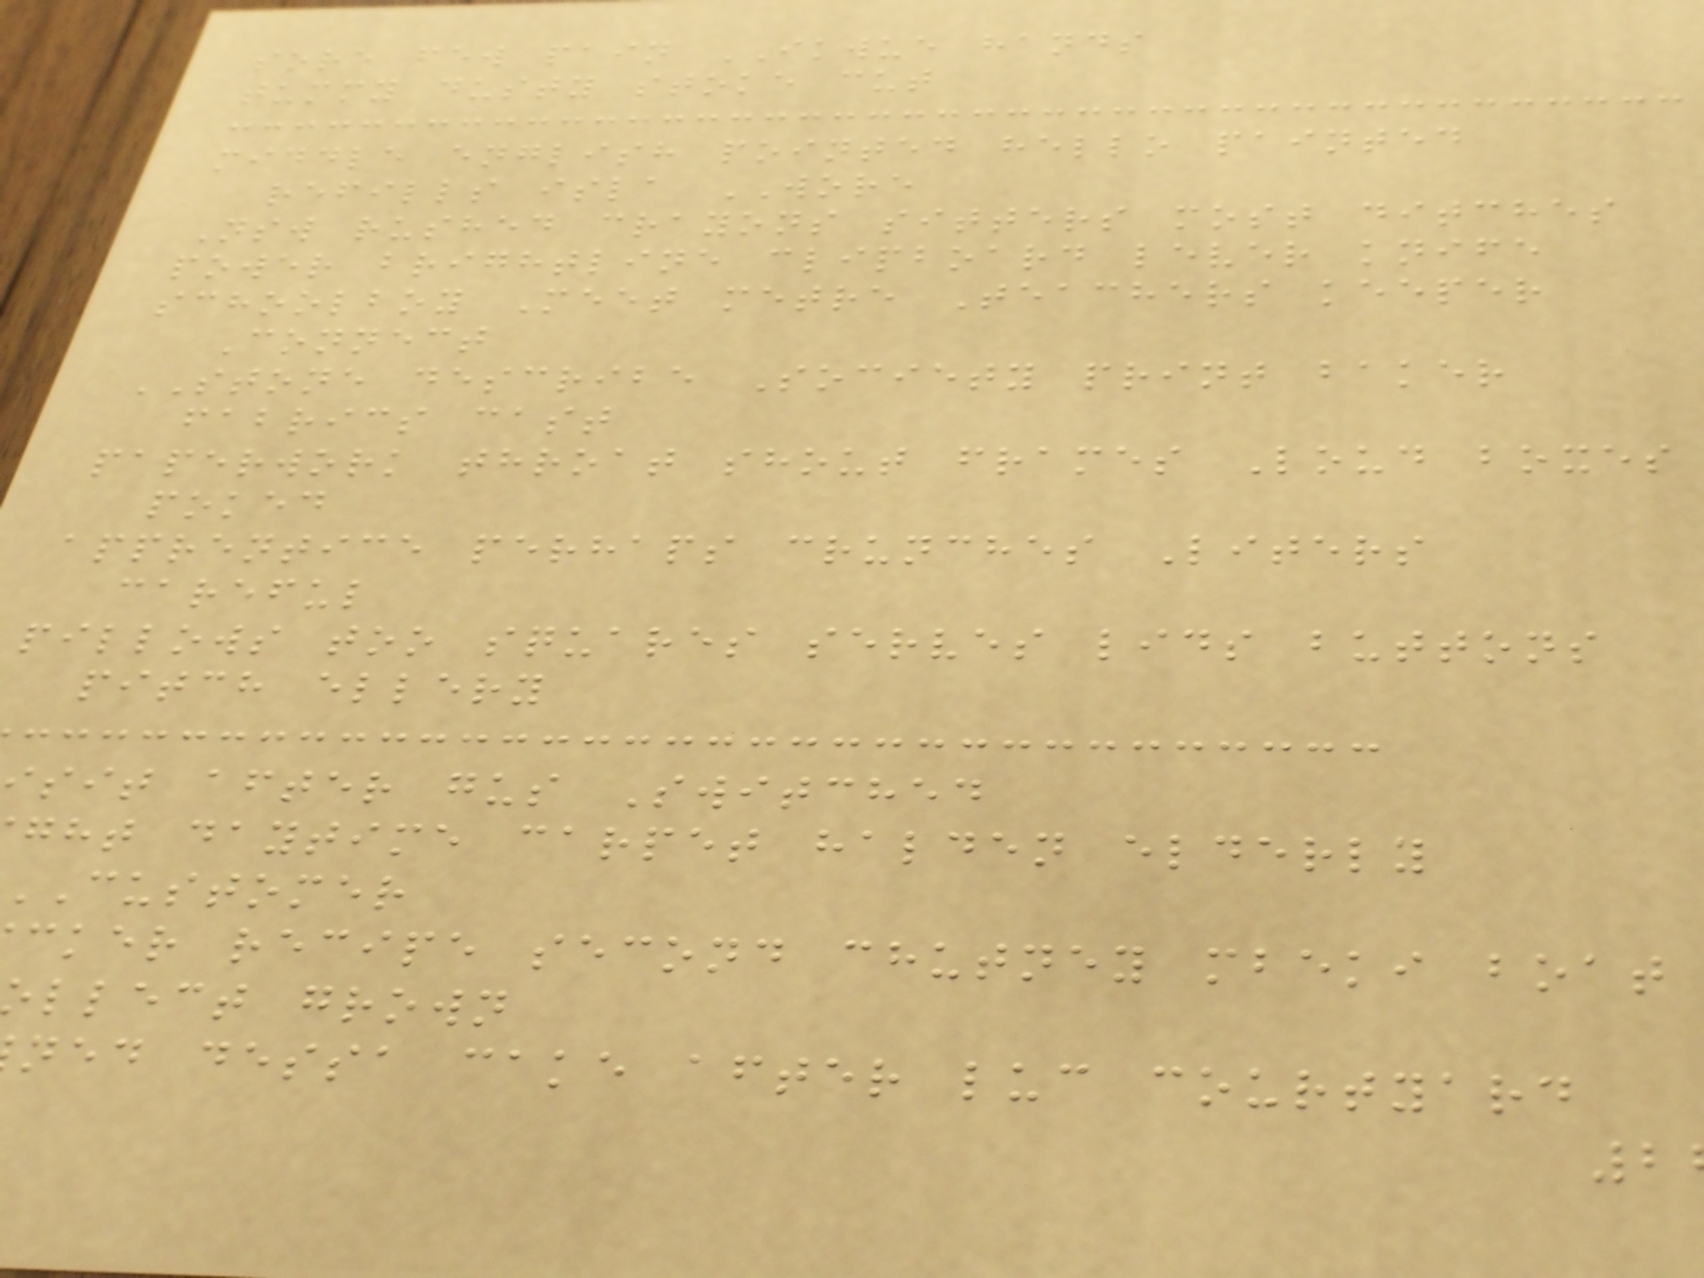sore few pain IKWUE hands
tummy dusty stoke cut
middle english pointed hello painted
refills isla WORE
Nsw rushed crayons sitters most ditches
power brightline clipboard lever knife
schoolboy Meet metre Teachers keeper
Connect
STONE describe Society print baker
fabrics cast
paperwork throat shout frames Loud boxes
poked
apprentice perhaps crunches Liters
careful
pillows too squares serves lids buttons
pitch ellery
sit after gus Switched
ght daytime carpet halden elderly
customer
cker recipe second chutney mbeki boat
llect grown
ned dessa cake after luc courtyard
